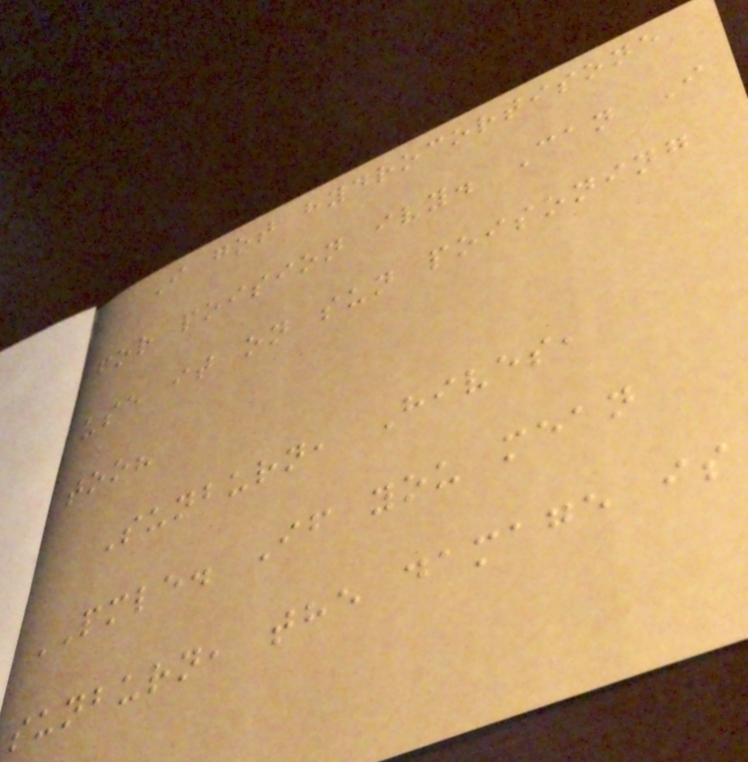I got hydrocortisone
for poision ivy. Can I
use it on sun poisoning
too?
Sunburn, Hives,
PMLE. If you mean
sunburn, the damage is
